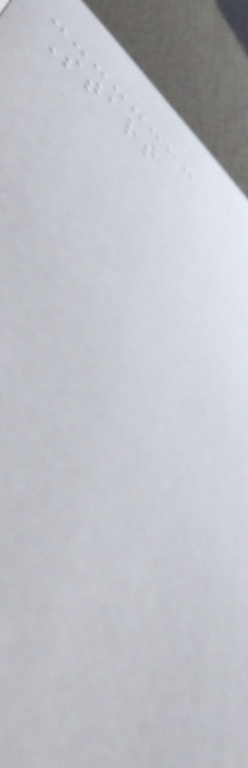Start
